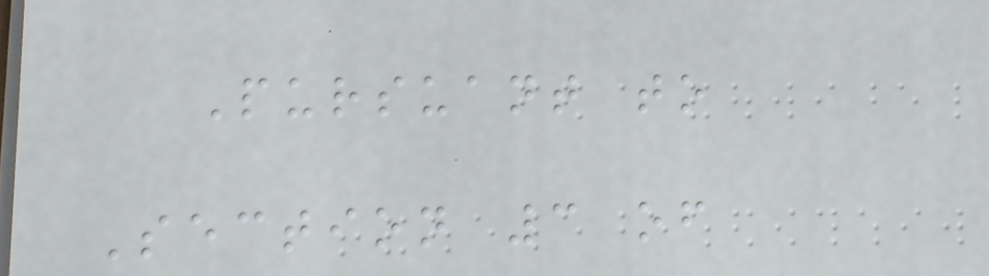Pursuant to
Section 3 of
